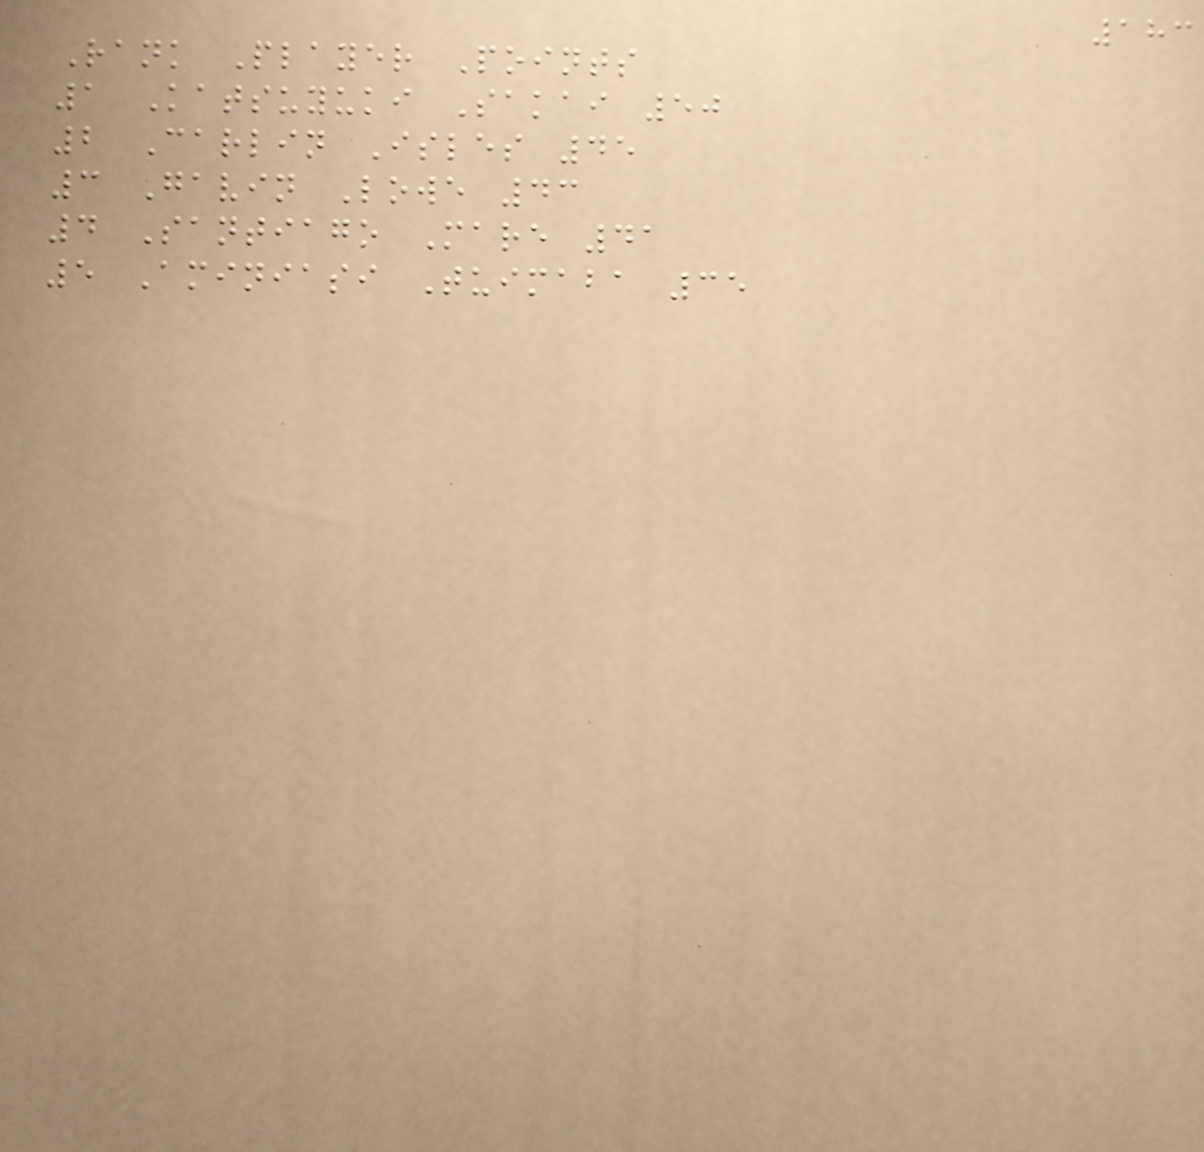183
Rank Player Points
1 Katsuyuki Sakai 50
2 Carlin Isles 45
3 Gavin Lowe 43
4 Santiago Mare 41
5 Aminiasi Tuimaba 35
